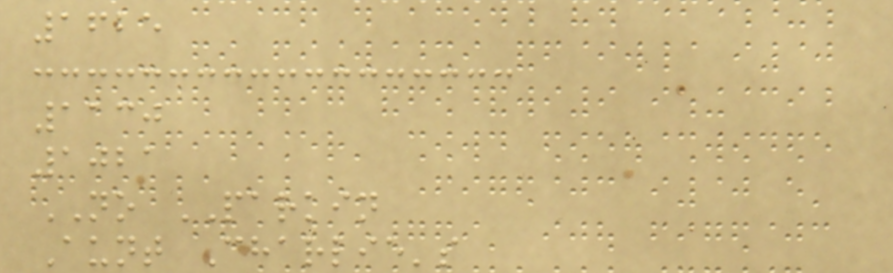1625
1130
1021
NO PARKIN
Aunt Charlie's
